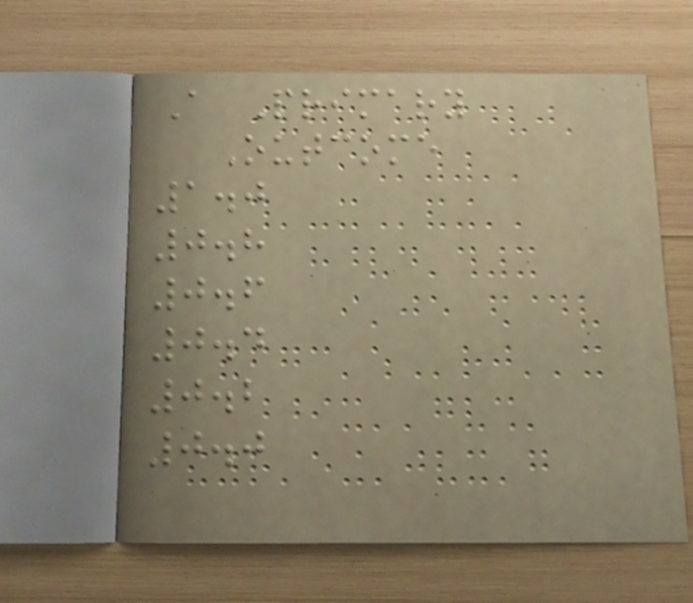A Primary
Outcome
1.0
0.8
0.6
0.4
0.2
0.0
